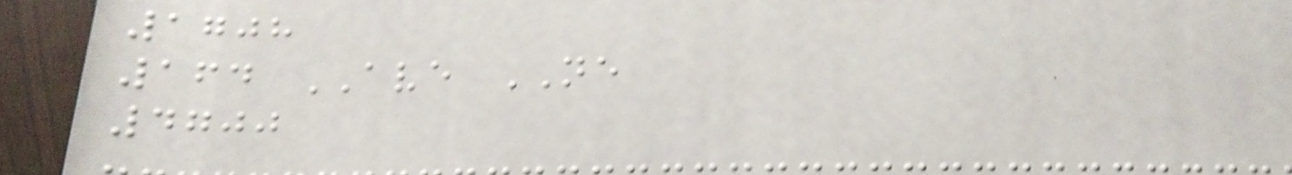1708
164 AVE NE
4700
